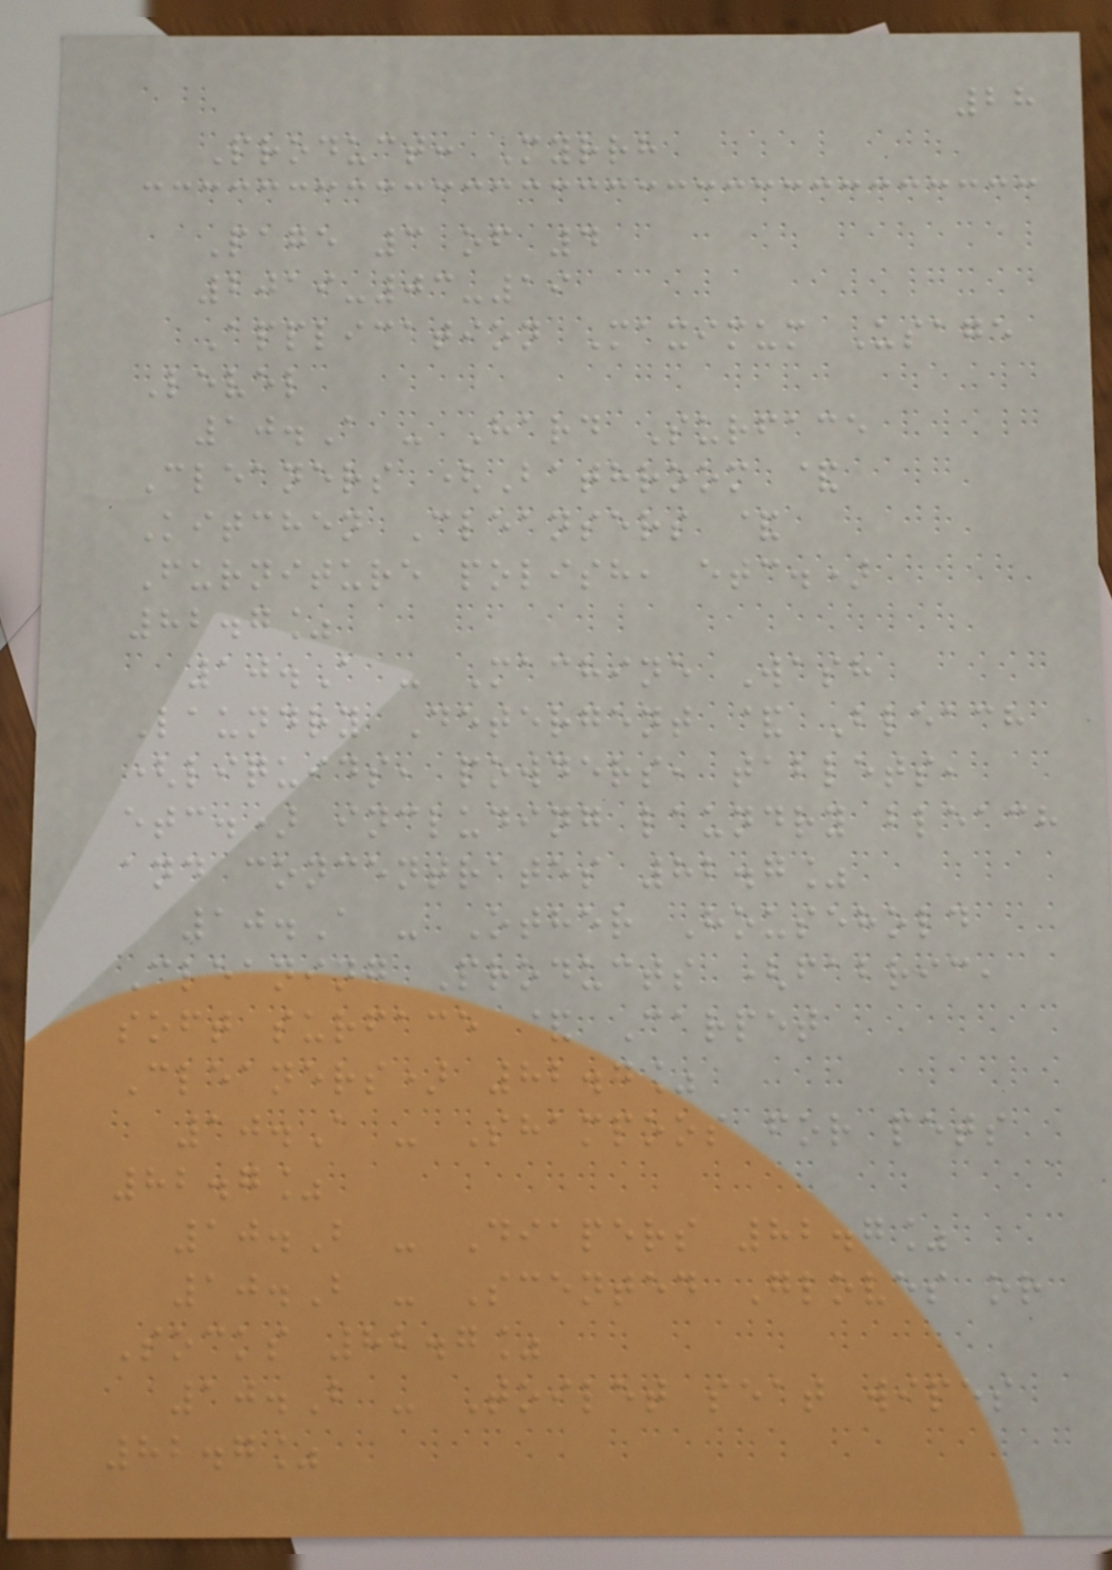28
Product: Myrrh
Page 3 of 4
2019-03-19
Application Maximum Usage
Level
10.A - Hard Surface
Cleaners (Bathroom &
Kitchen Cleansers &
Furniture polish, etc.)
82.7%
10.A - Machine Wash
Laundry Detergent & Bleach
(liquids, powders, tablets,
etc.) including laundry bleach
and concentrates 82.7%
10.A - Other Household
Cleaning Products (fabric,
soft surface & Carpet
Cleaners) 82.7%
10.A - Shampoos for pets
82.7%
10.B - Diapers 82.7%
10.B - Scented Gloves or
Socks 82.7%
10.B - Toilet seat wipes
82.7%
